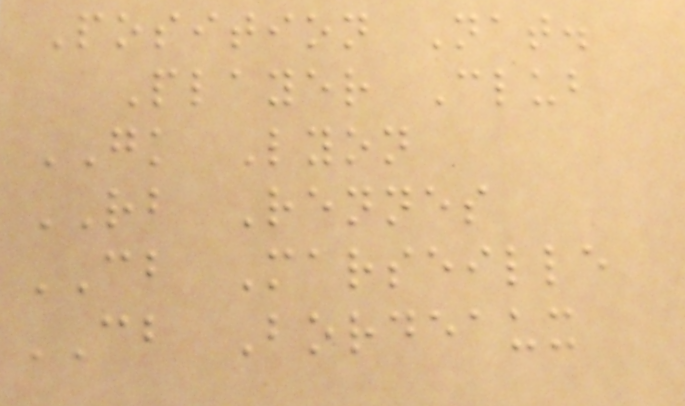Position Nat.
Player Club
GK Lyon
RB Rennes
CB Marseille
CB Bordeaux
